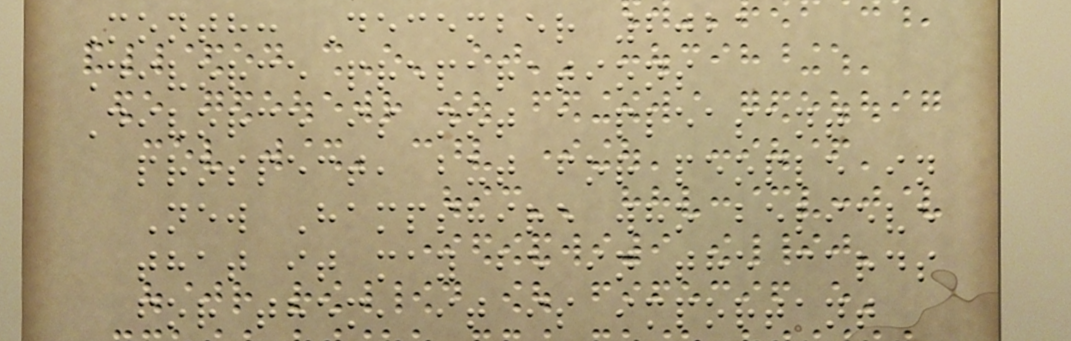Month: December 2021
Divorce preparations
Divorce is not a pleasant
prospect, but for people in
New Hampshire who believe
that it may be in the cards
for them, it is important
